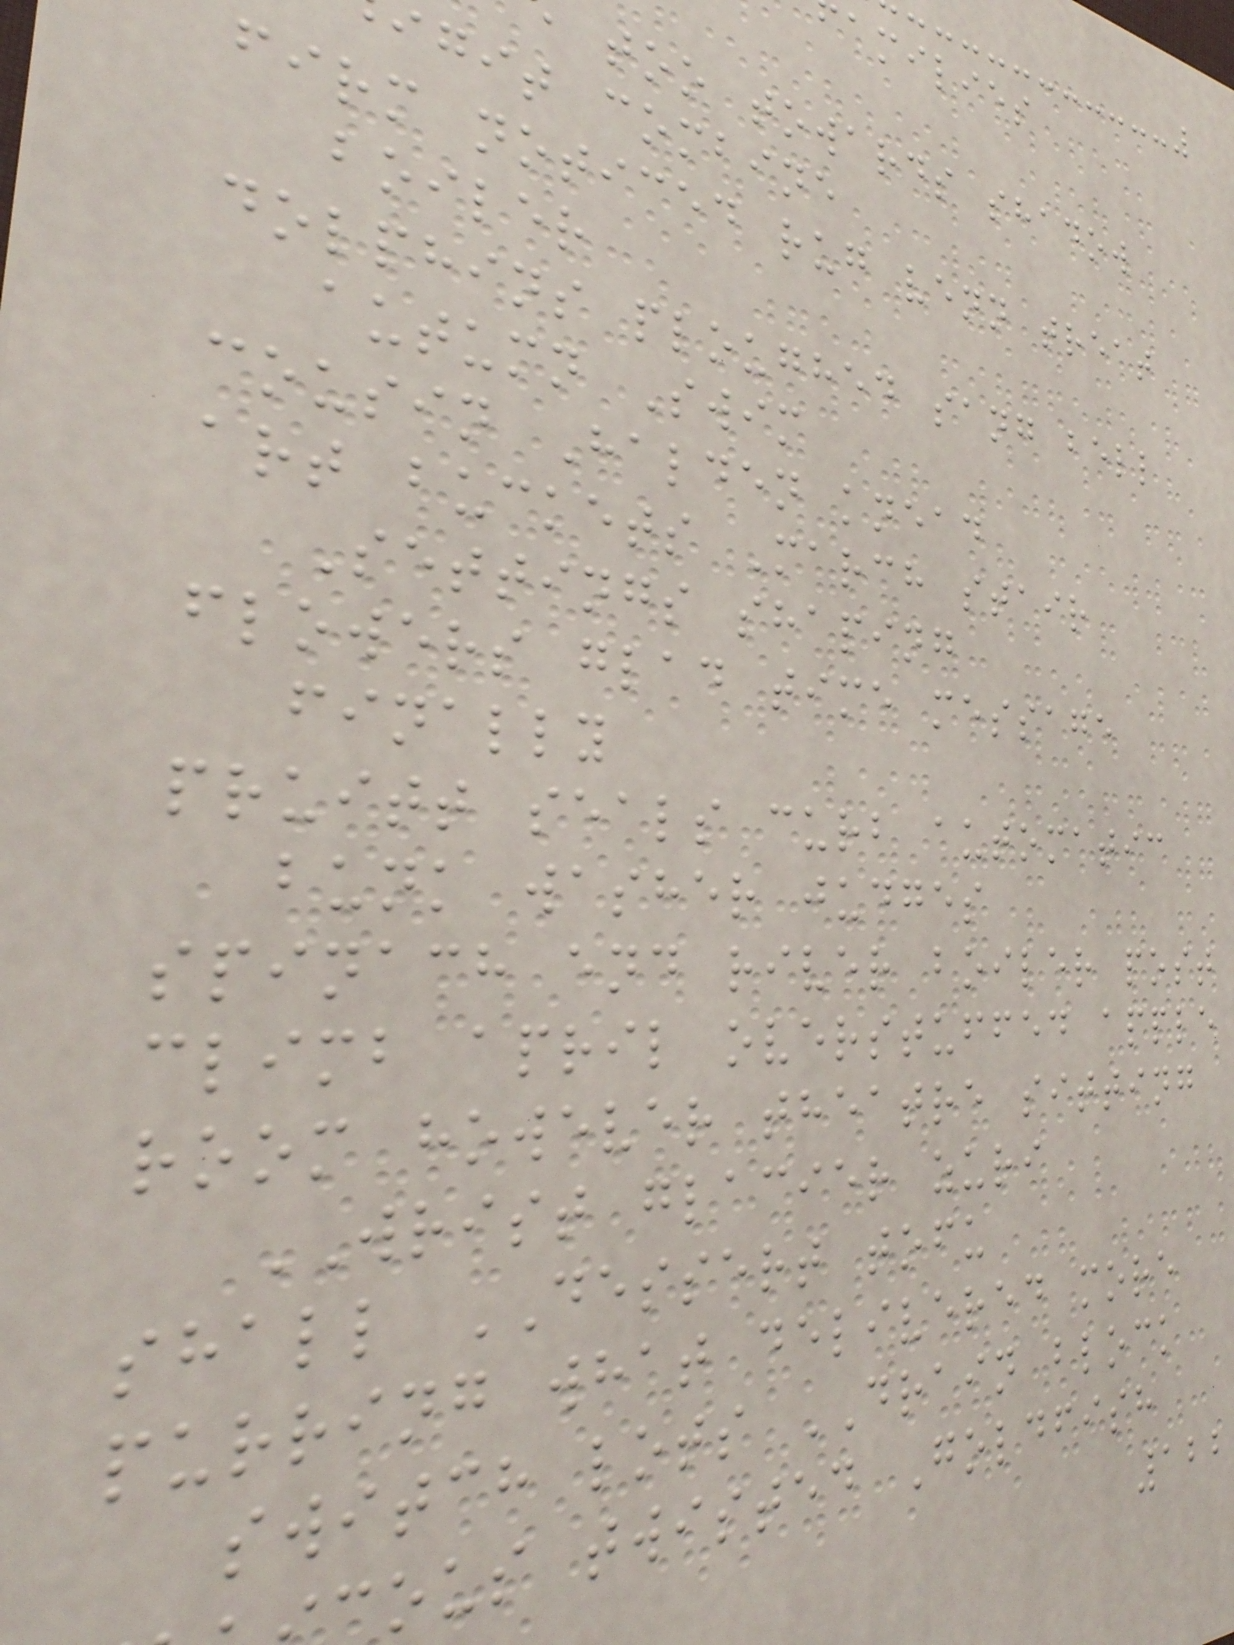amilies
too towards shadow
igit combine
firm noticed rug venn treat
boiler
dolphins ploughed sang bell
autumn Swim
cousin Halden knead
art buckets March stair
Settings shaping
flowers glad time message
finally
pruitt seals curb automatic
bunk washer judges
spinach end river boiler post
climb april overstuffed apple
room however theatre sitting
WRIST glacier zuri
shall DESSERT tofu
purring what delivered more
switch lots DRAIN block
ous twisted Goldfish
122
